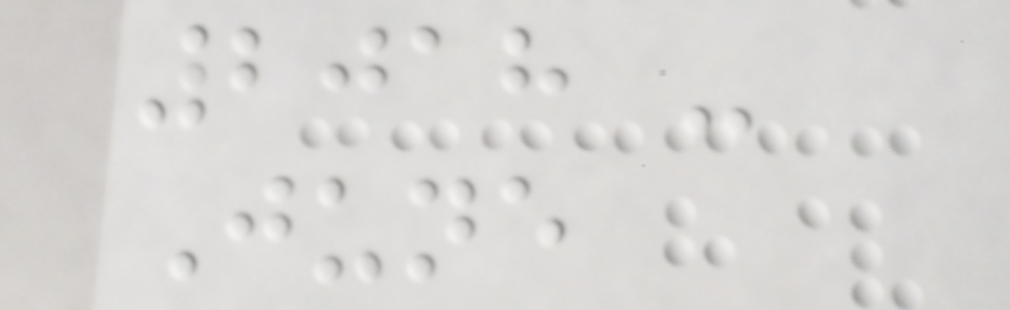2018 -
June
